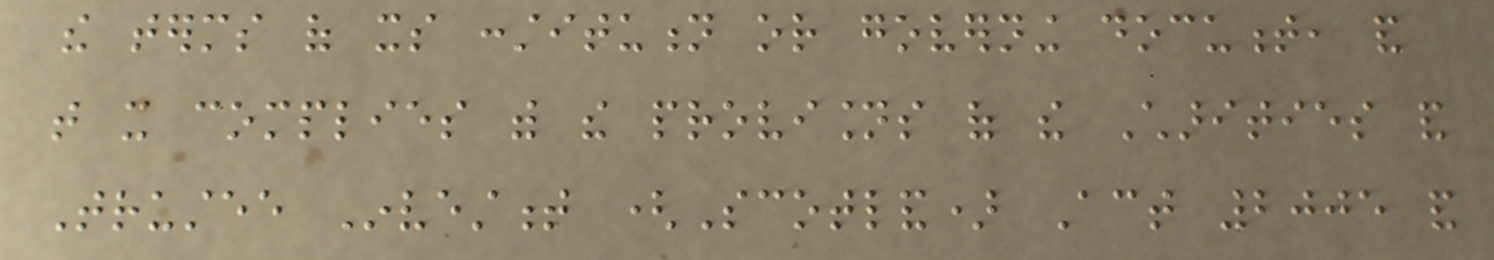the terms of its constitution or governing document, and
that it complies with the provisions of the Charities and
Trustee Investment (Scotland) Act 2005 and
